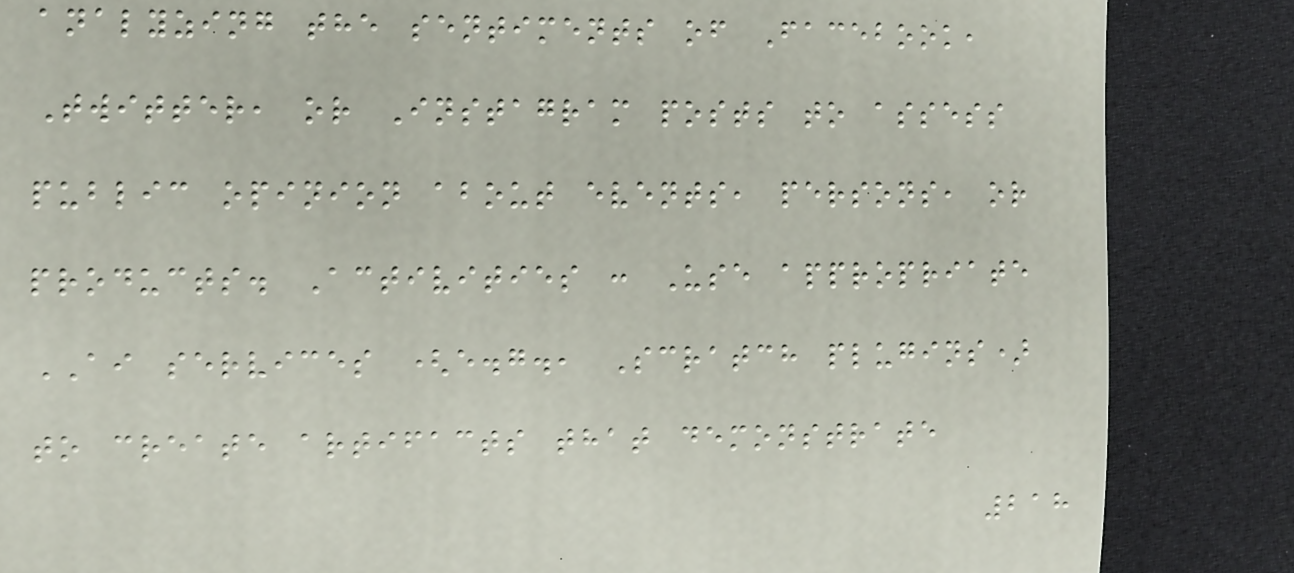analyzing the sentiments of Facebook,
Twitter, or Instagram posts to assess
public opinion about events, persons, or
products. Activities : Use appropriate
AI services (e.g., Scratch plugins)
to create artifacts that demonstrate
218
